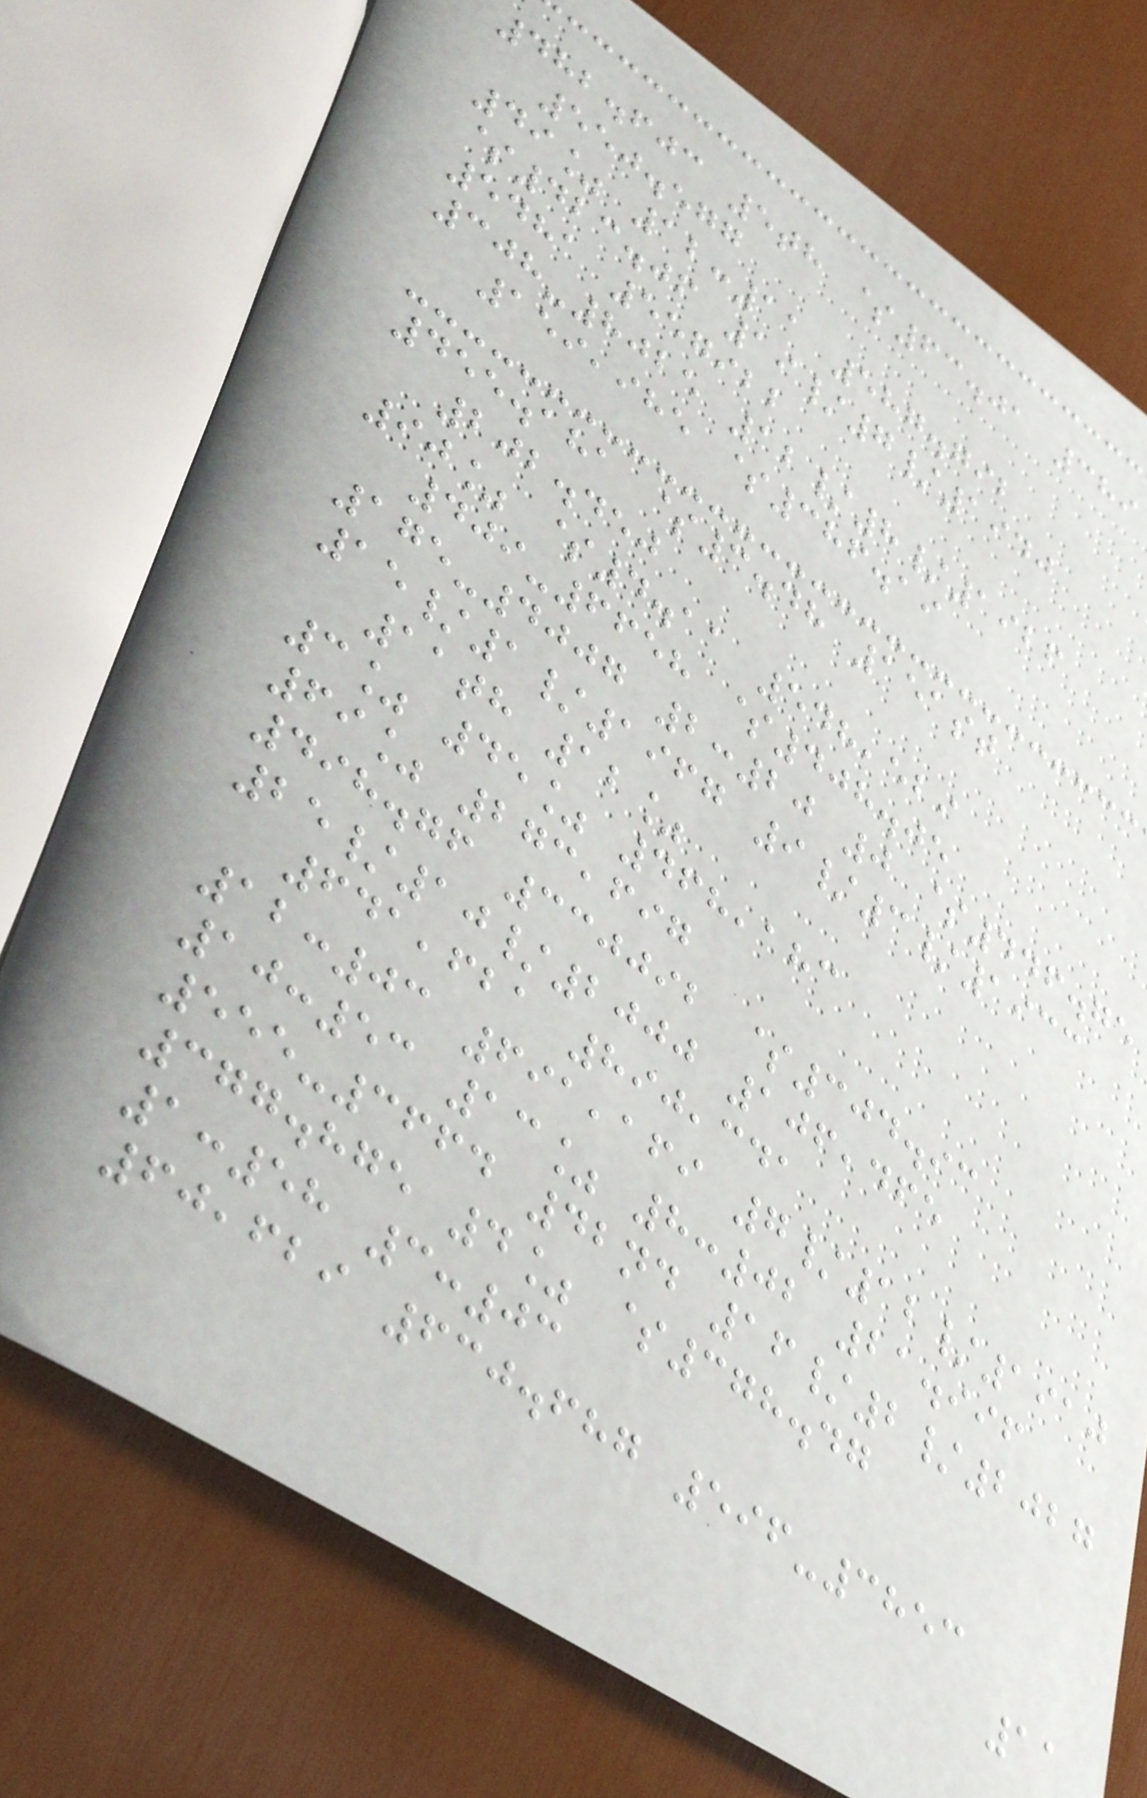482.603 5th $63.01 389
550.577
49% 12:11 587.792
$423.06 19/7/1940
5481 557922
308-8025 12/8/1926
159,985 $386.19
455.181 $3.48 151st
202.450
90% $4.11 548,529
409-6658 $408.05
175-4007 2:20 0 $446.75
15/1/1967 9/3/1933
11th 12%
3% 45% 468,183
69% 273,697
498.76 330092 $304.93
25/10/2000 106,465
641,621 890,341
12:03 691,169 7/12/1910
10:53 13% 8:02 21.996
555-3664 42nd 16/2/2027
377.875 4% $378.47
1:58 3:03
60,629 630.687 596-3853
11
